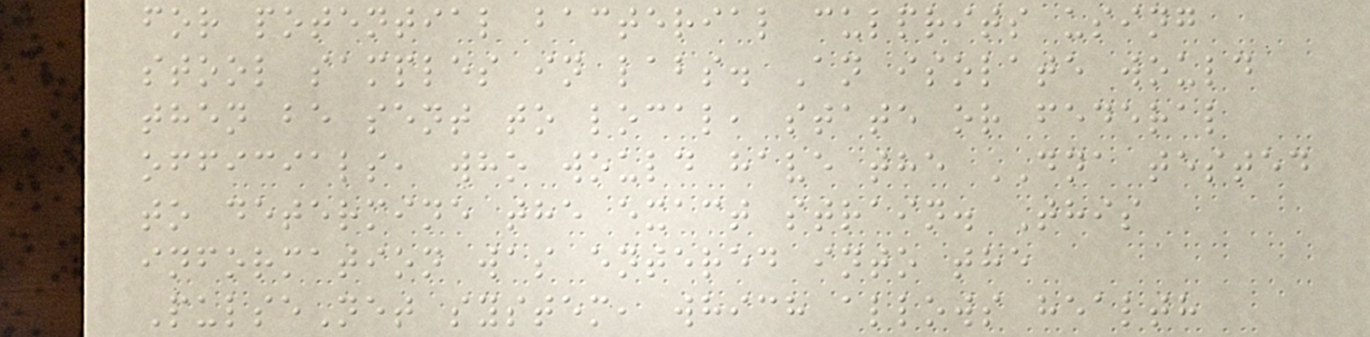for potential bacterial culprits using
stool samples in labs. An isolate would
then be sent to local, state or federal
officials, who would have the DNA tested
to determine the exact strain. This
information was entered into the
PulseNet system, which allows health
